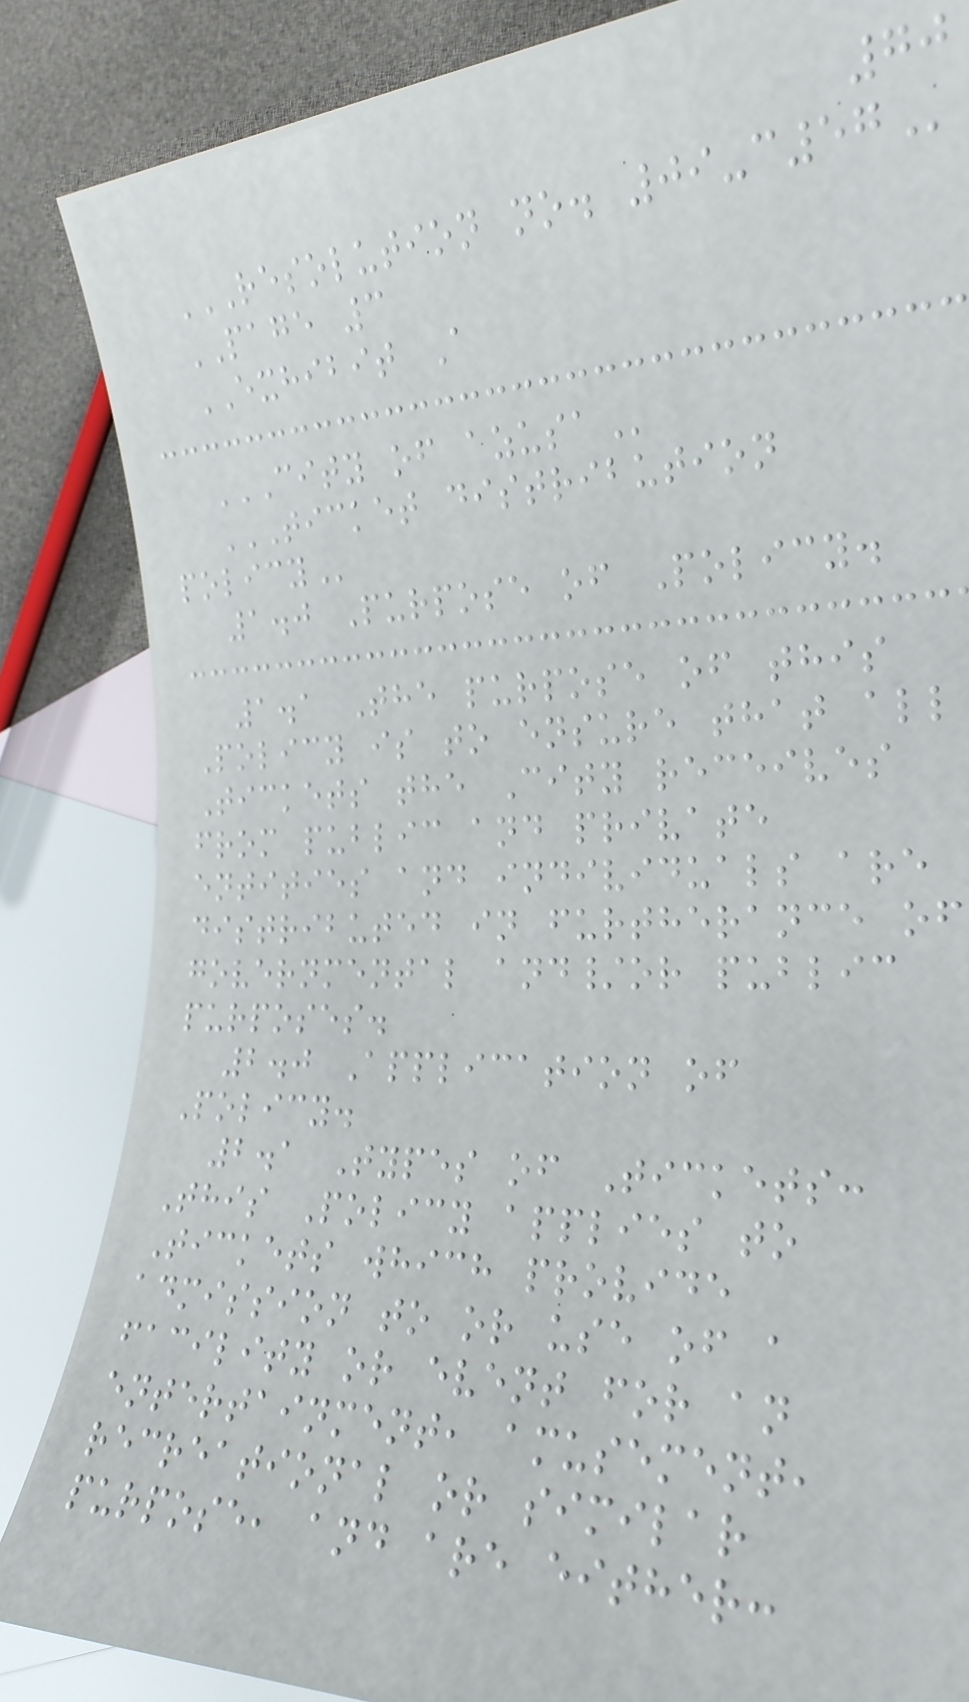70
RESOLUTION NO. 09-C57
PAGE 3
EXHIBIT A
CITY OF AZUSA
TICKET DISTRIBUTION
POLICY
1.0 Purpose of Policy.
1.1 The purpose of this
Policy is to ensure that all
Tickets the City receives
from public and private
entities and individuals are
distributed in furtherance of
governmental and/or public
purposes.
2.0 Application of
Policy.
2.1 Types of Tickets:
This Policy applies to
Tickets which provide
admission to or use of a
facility or event for an
entertainment, amusement,
recreational or similar
purpose, and are either:
